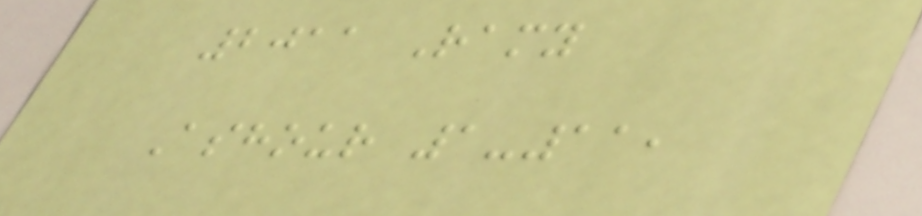2011 Ramy
Ashour 1-11,
